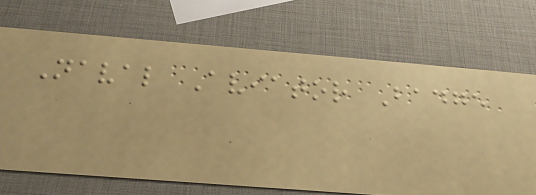Naval Aviator Badge
